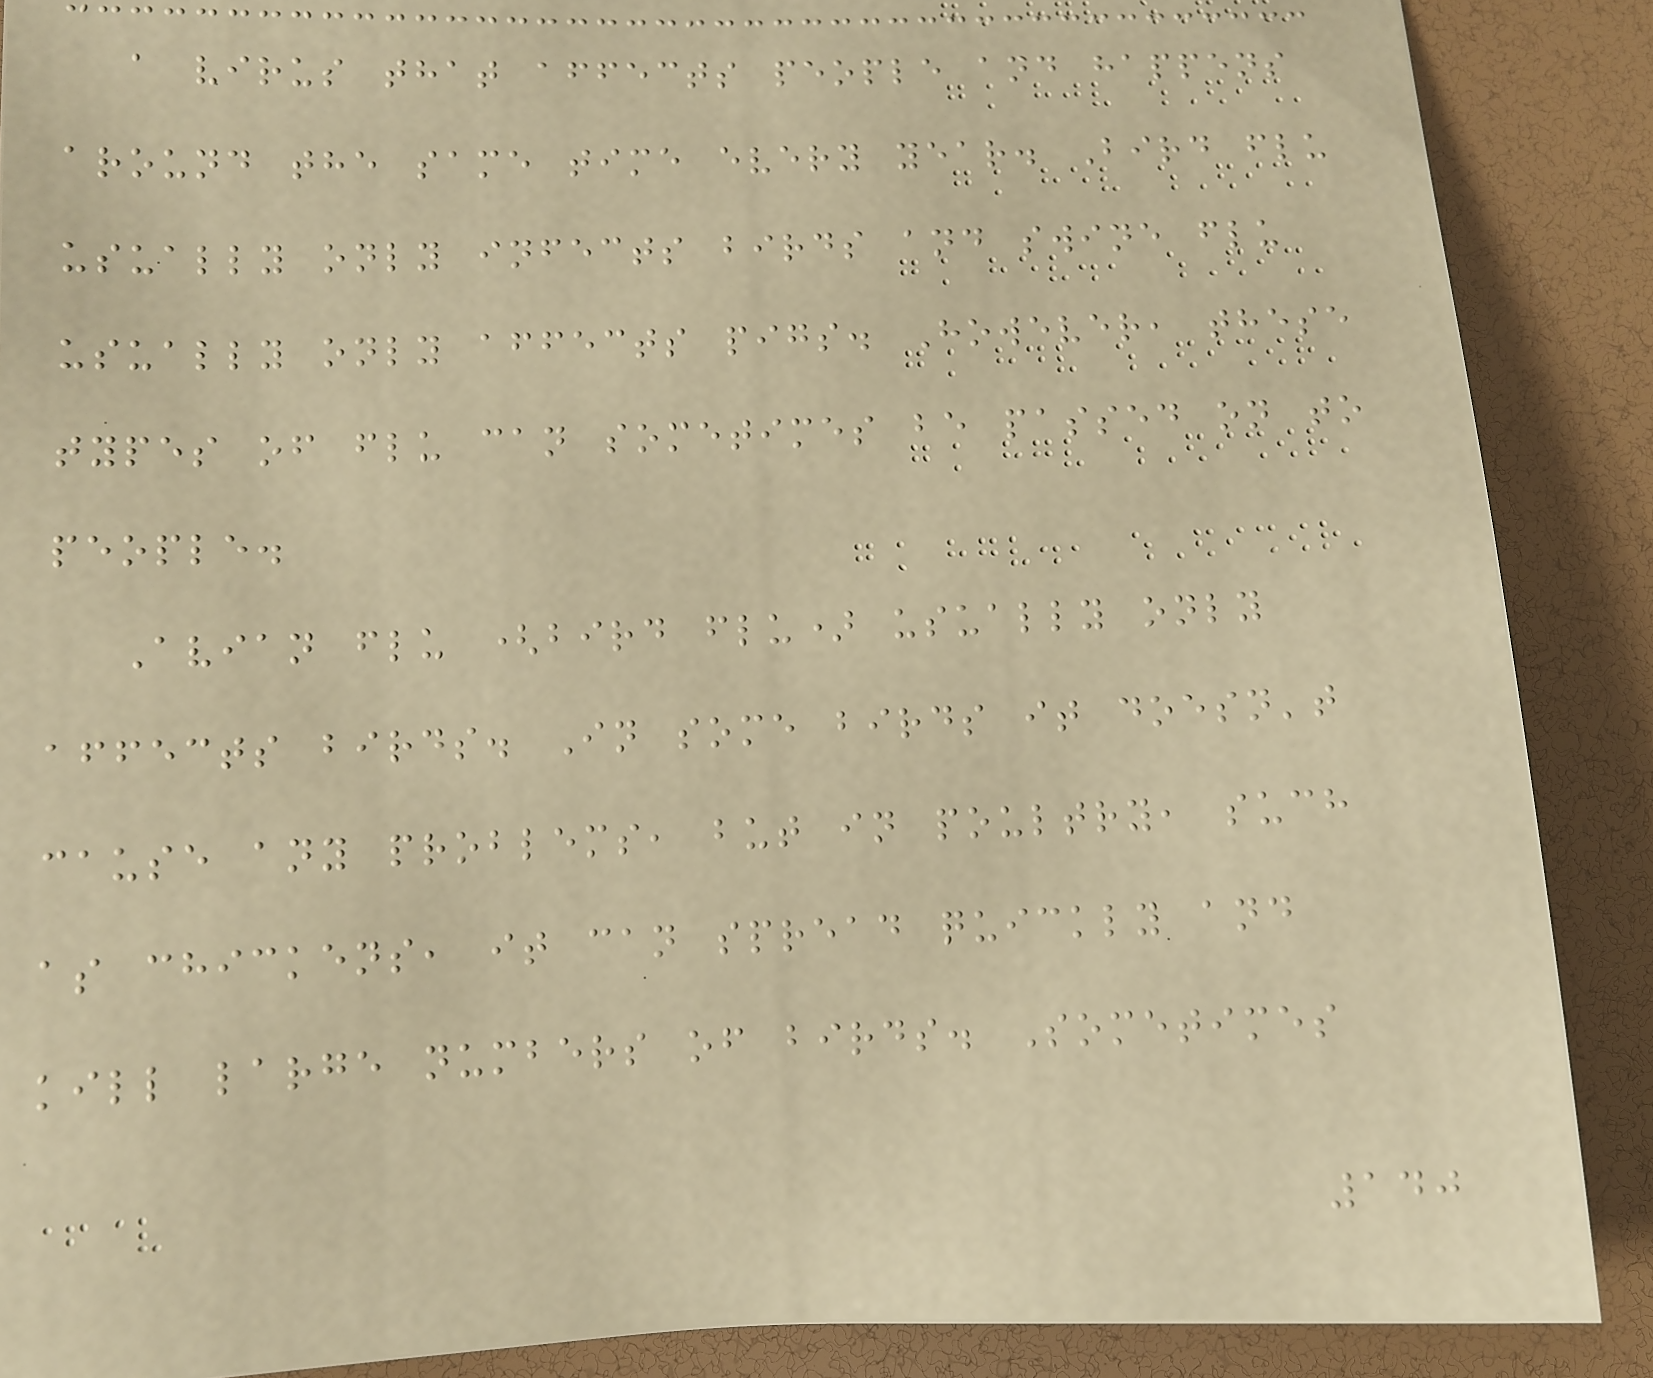a virus that affects people and happens
around the same time every year. Bird flu
usually only infects birds and swine flu
usually only affects pigs. However, these
types of flu can sometimes be passed on to
people.
Avian flu (bird flu) usually only
affects birds. In some birds it doesn't
cause any problems, but in poultry, such
as chickens, it can spread quickly and
kill large numbers of birds. Sometimes
140
